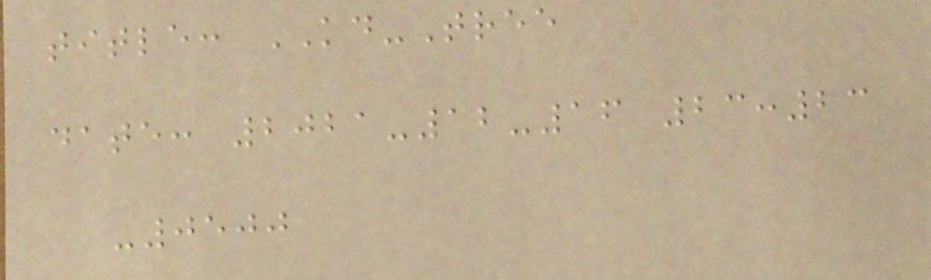title: KD-Tree
date: 2021-12-16 23:23
-0500
